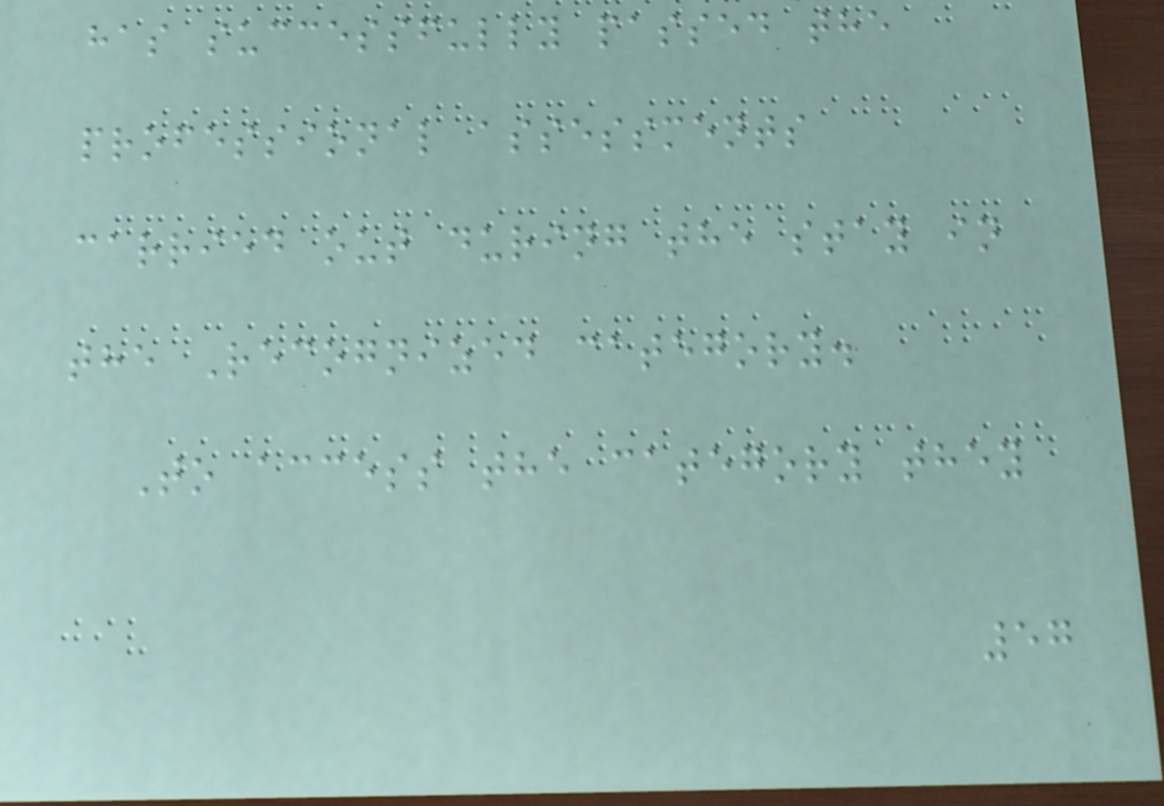has successfully passed the
professional assessments
carried out during the stay in
the Recognized category.
To access the category they
57
